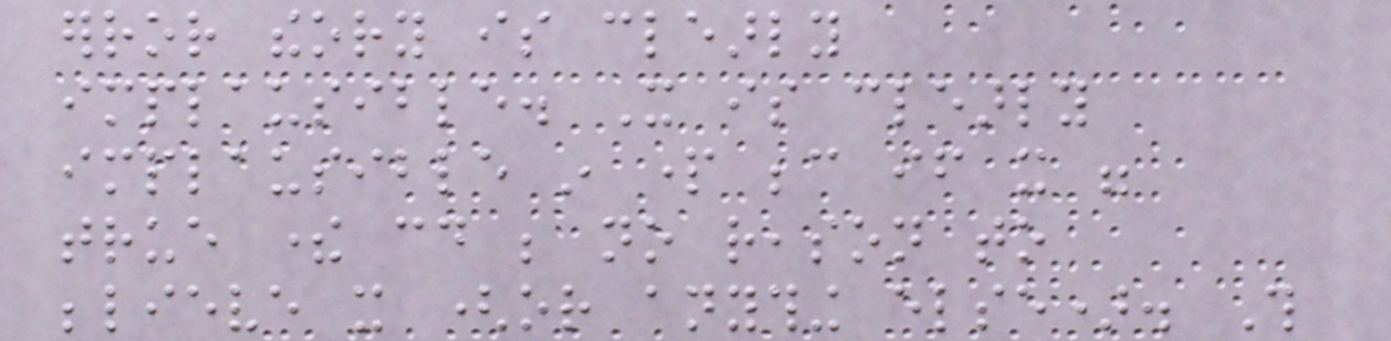error theory is clearly
implausible. It is clearly
implausible in part because if it were
true there could be no reason to
believe it (or anything else). This
